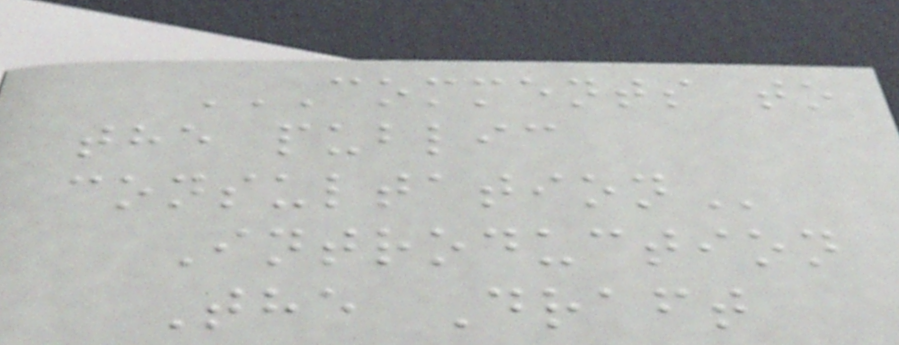COMMENTS TO
THE PUBLIC
CONSULTATION
Introduction
The Draft
